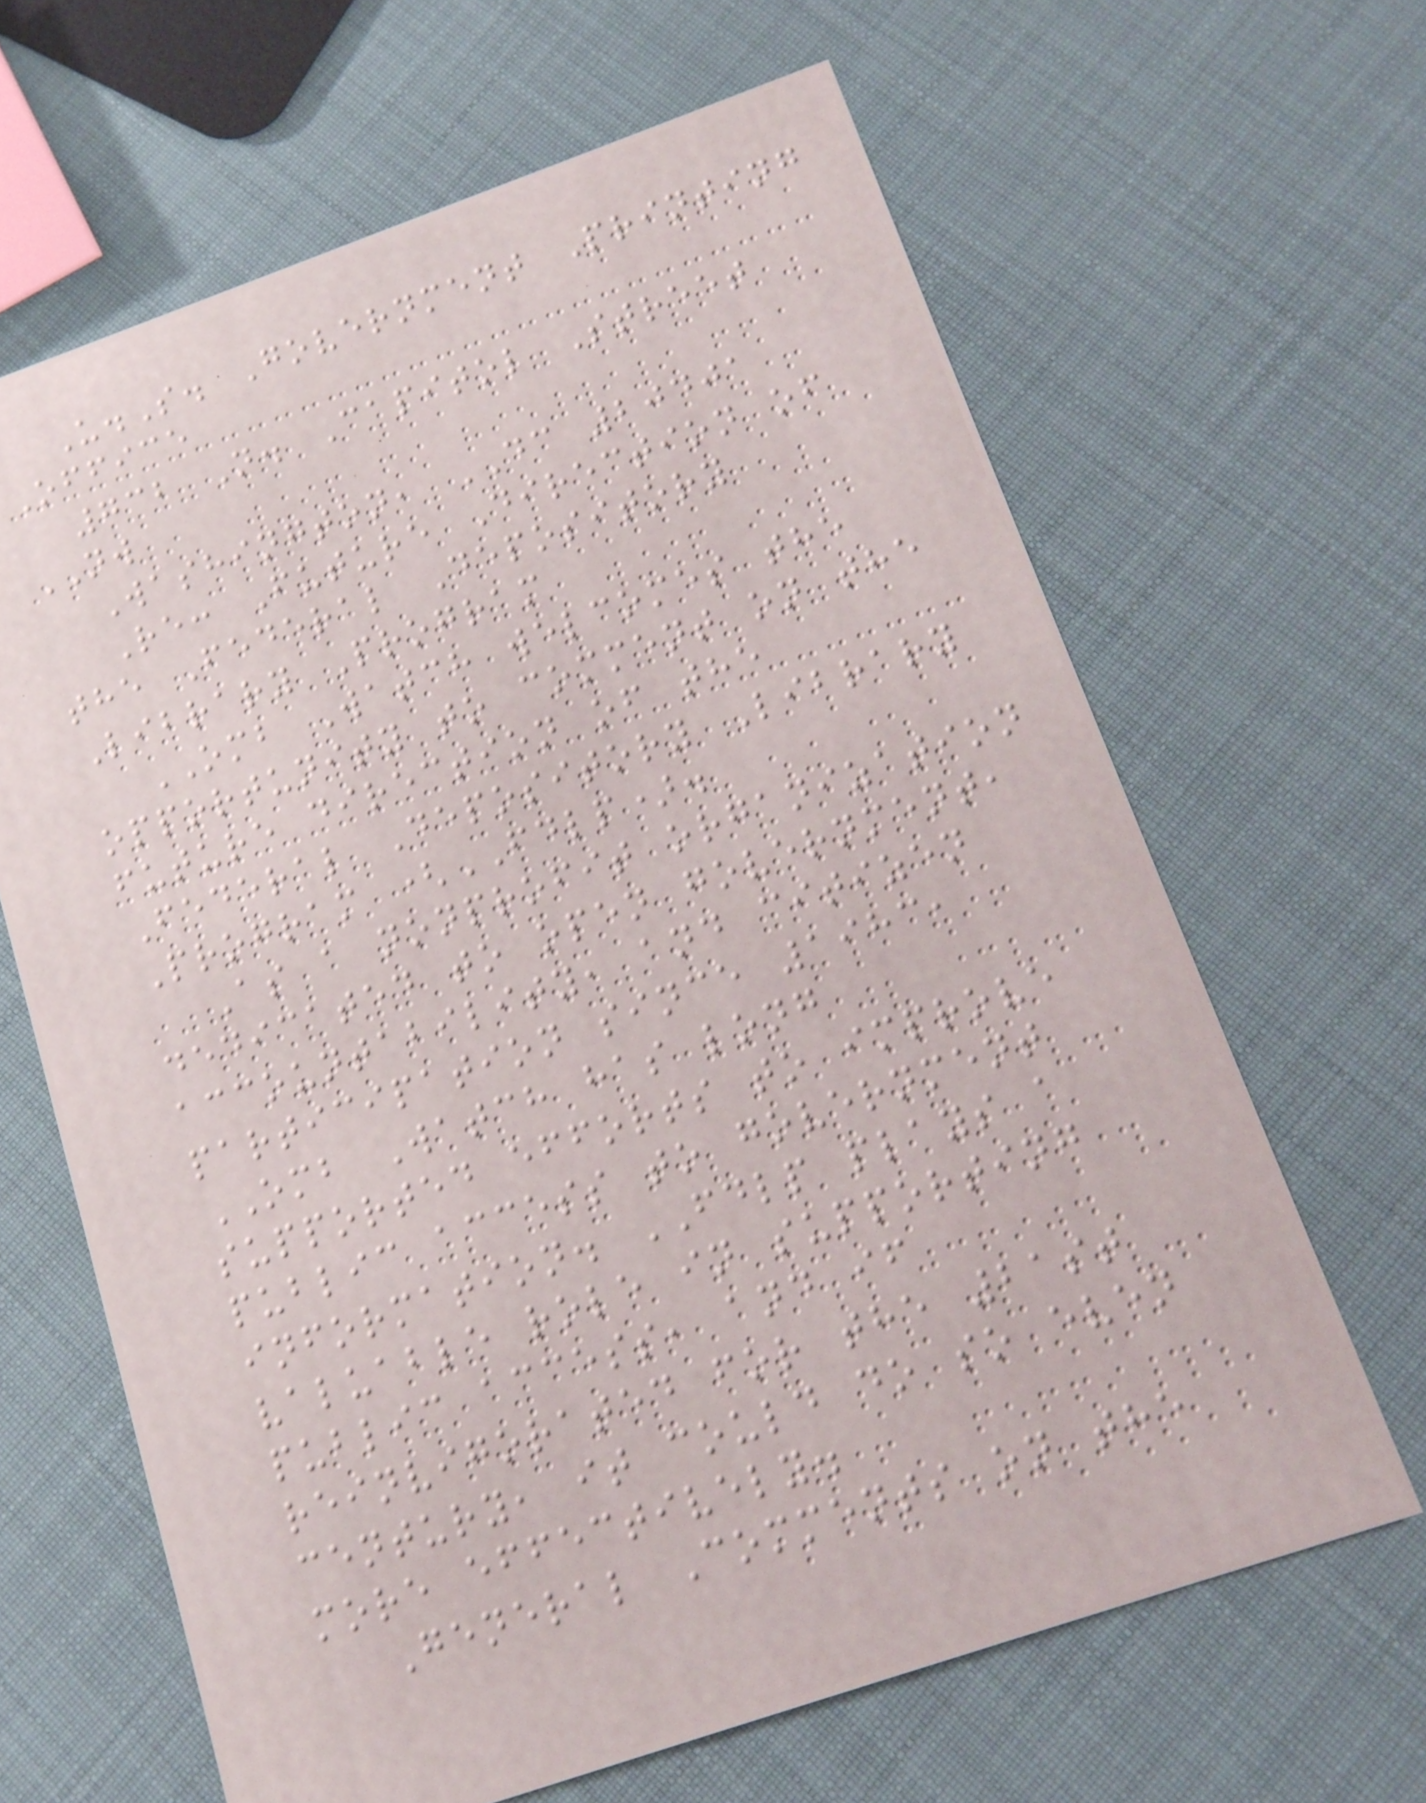U.S. Government Printing
Office
732 N. Capitol Street
NW
Washington, DC 20401
Re: Future Direction of
the Federal Depository
Library Program
OMB Watch welcomes the
opportunity to comment on the
future direction of the
Federal Depository Library
Program (FDLP).
As a nonprofit organization
dedicated to open government,
accountability, and citizen
participation since 1983,
OMB Watch has long
supported efforts to improve
public access to government
information. FDLP plays a
valuable role in supporting
public access, and if
reinvigorated for the 21st
century, it could do so even
more effectively.
General Comments on the
